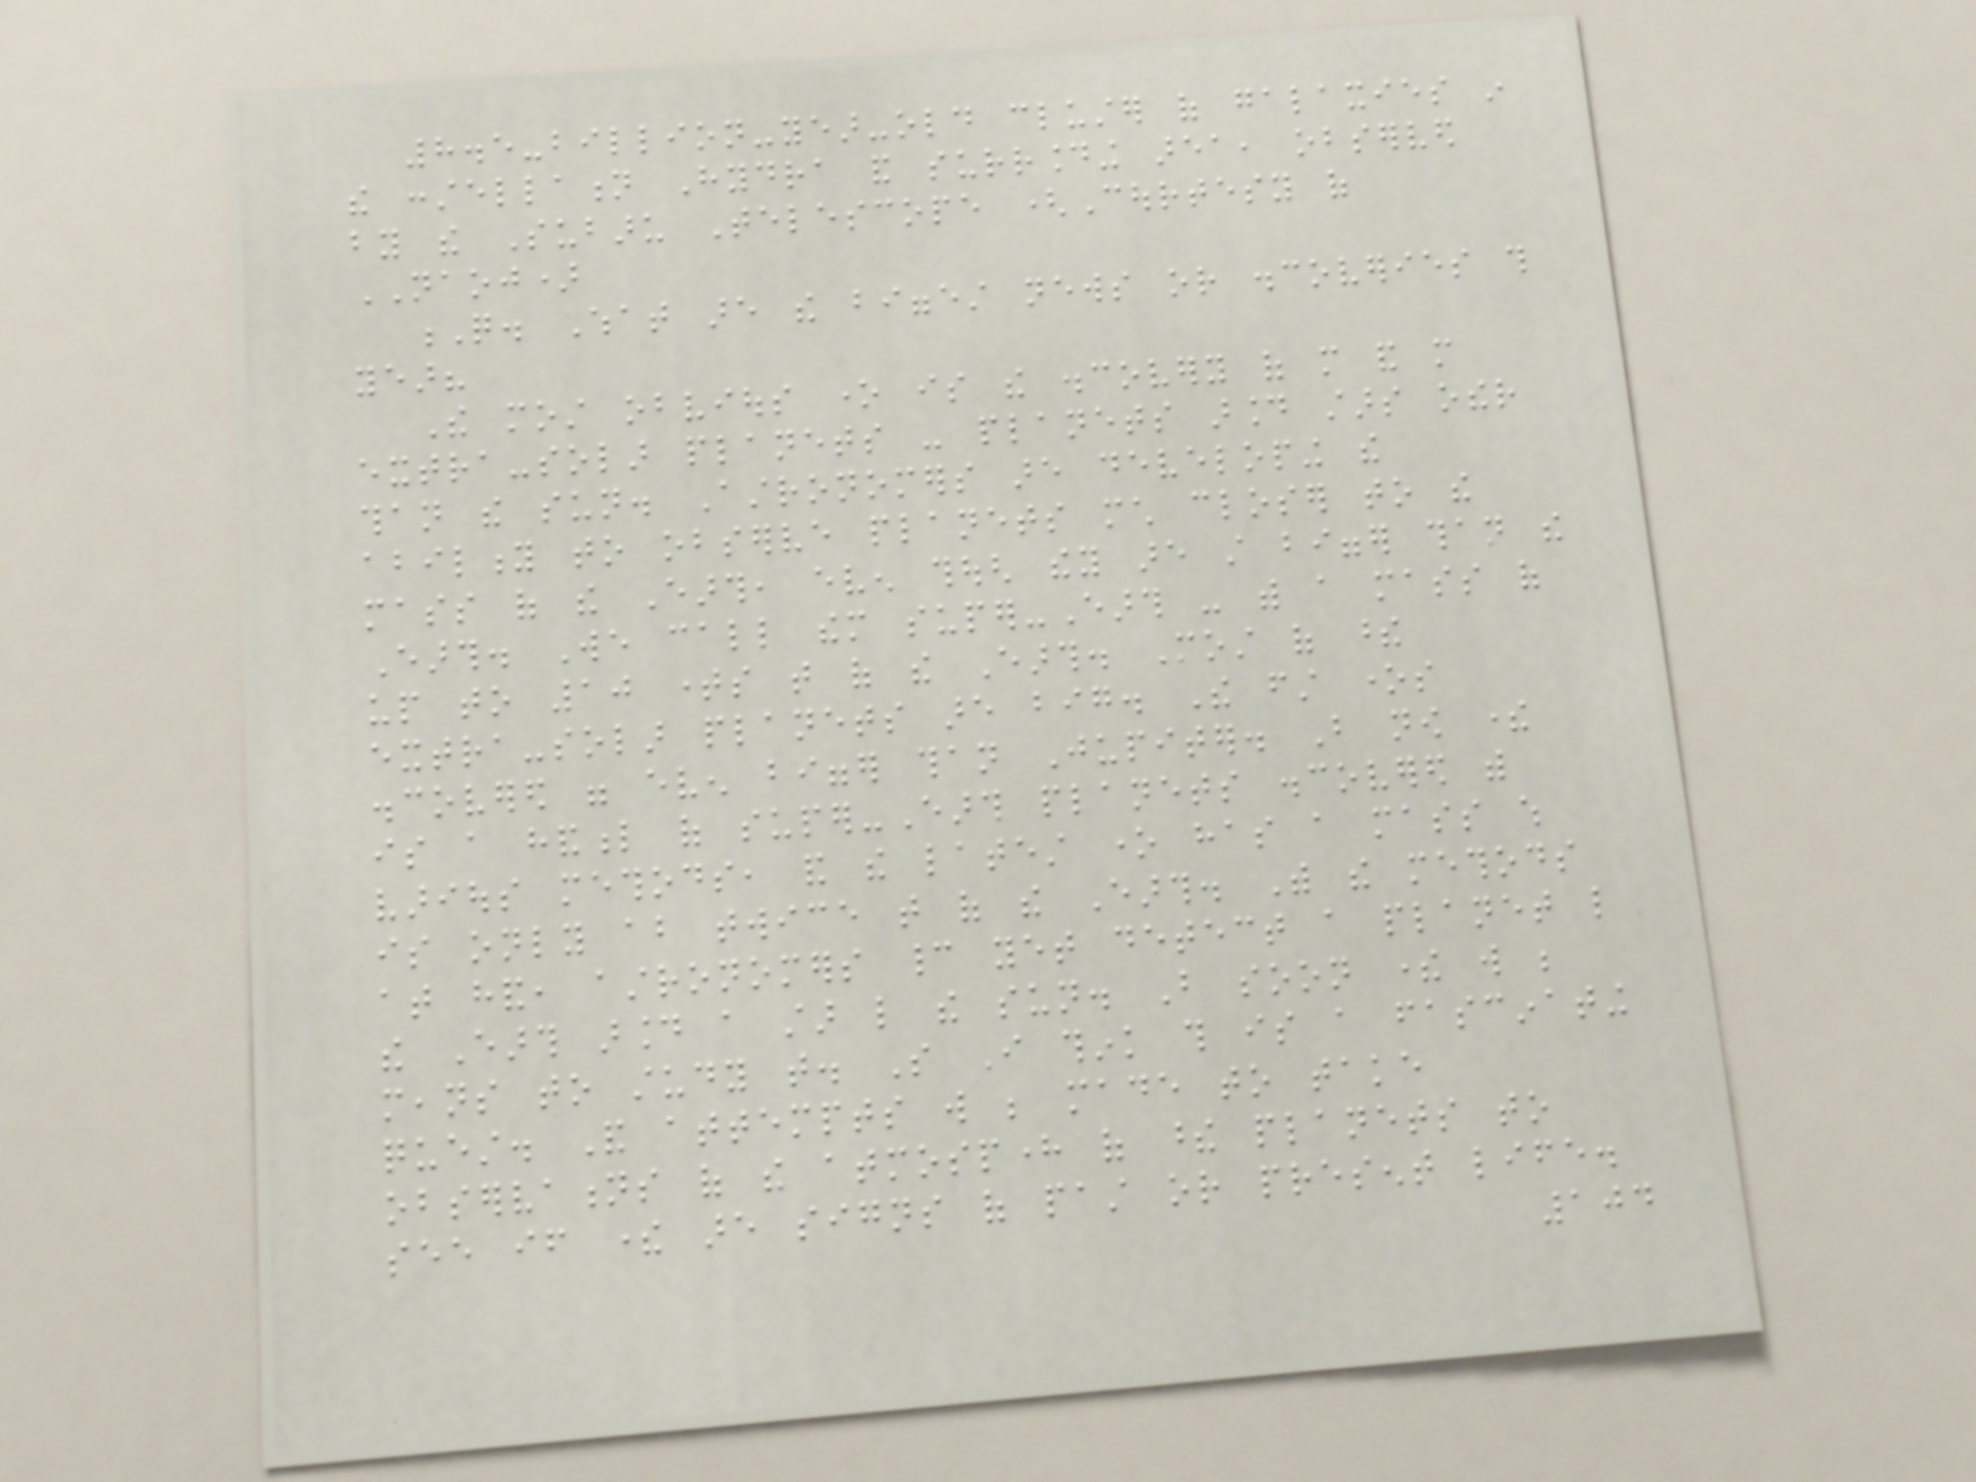8.5-billion-year-old cluster of galaxies in
the constellation Hydra and surrounding area, observed
by the Subaru Telescope (Courtesy of
NAOJ)
Q. What are the biggest news or discoveries this
year?
The most obvious one is the discovery of more and more
extra-solar planets - planets around stars other
than the sun. Astronomers are developing the
ability to observe planets much closer to the
mass of the Earth, even though they are still bigger than the
Earth. We call them super-Earth - with a mass of
up to 10 times that of the Earth. Most of these
extra-solar planets are big. The first ones
discovered were even bigger than Jupiter. But now there
is a handful of super-Earth planets discovered with
various methods, and the latest one has a mass which
is only about twice that of the Earth. With the methods
at hand, astronomers cannot yet detect a planet like
the Earth around a star like the sun. But soon there will be
means to study that. So I think this is a fascinating
quest. And attempts will be made to take
observations of the atmosphere of these planets to
see if there are signs of past or present life.
104
